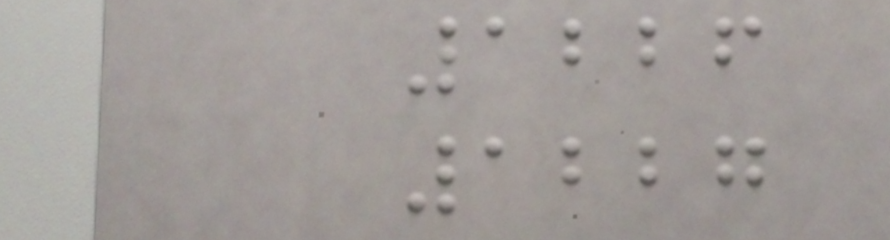1226
1227
